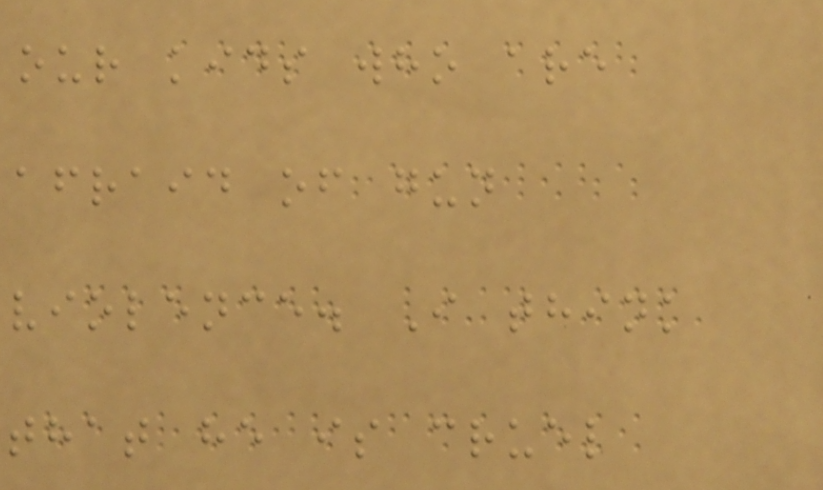our kids who are
afraid of gun
violence. I think
that he is cruel
